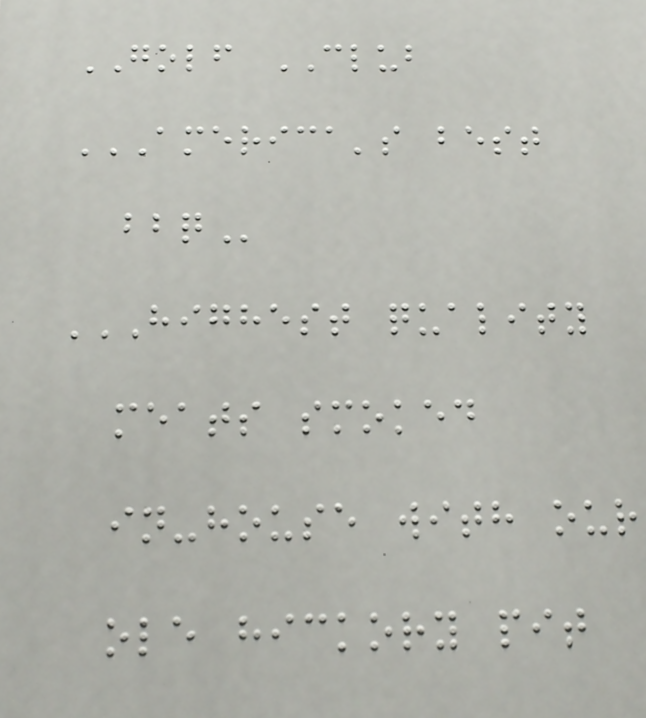GOLF CLUB
AMERICA'S BEST
BBQ
HIGHEST QUALITY
MEATS SMOKED
IN-HOUSE WITH OUR
OLE HICKORY PIT
